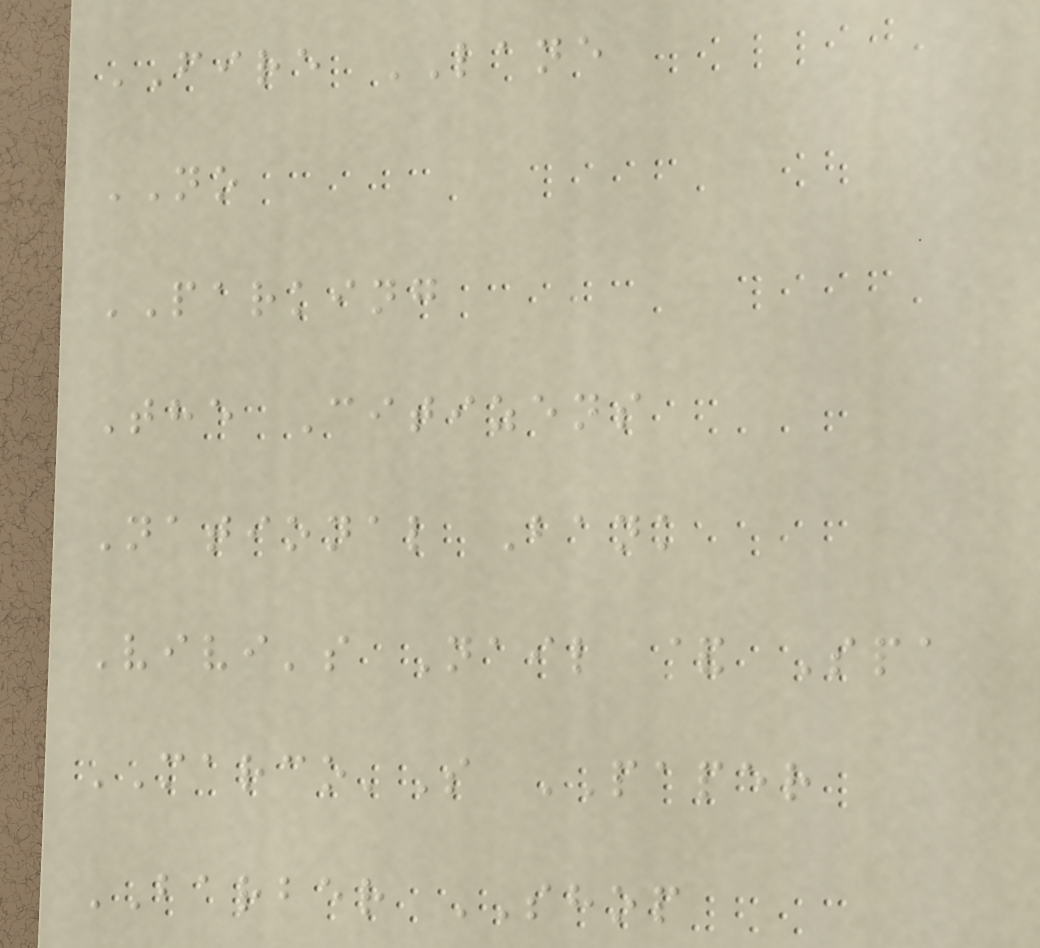FIRE LANE
NO
PARKING
The Citizens
National Bank
Vivi's Nail & Spa
MARCO'S PAPER
BARBER SHOP
